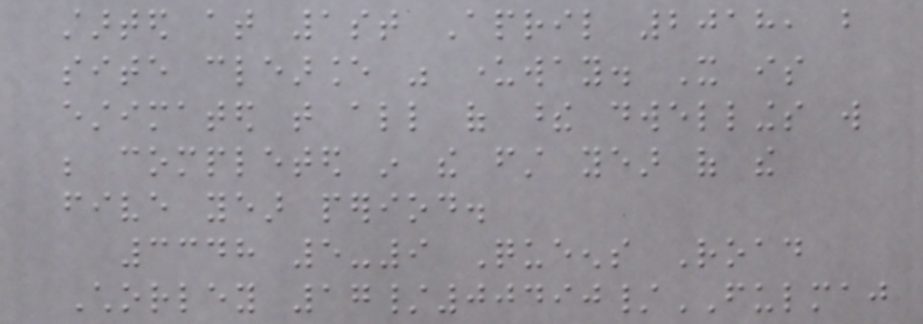started at 1st April 2018, but
site clearance was underway. It is
estimated that all of these dwellings will
be completed in the first year of the
five year period.
3348 5-9 Queens Road
Chorley 17/00490/FULMAJ
